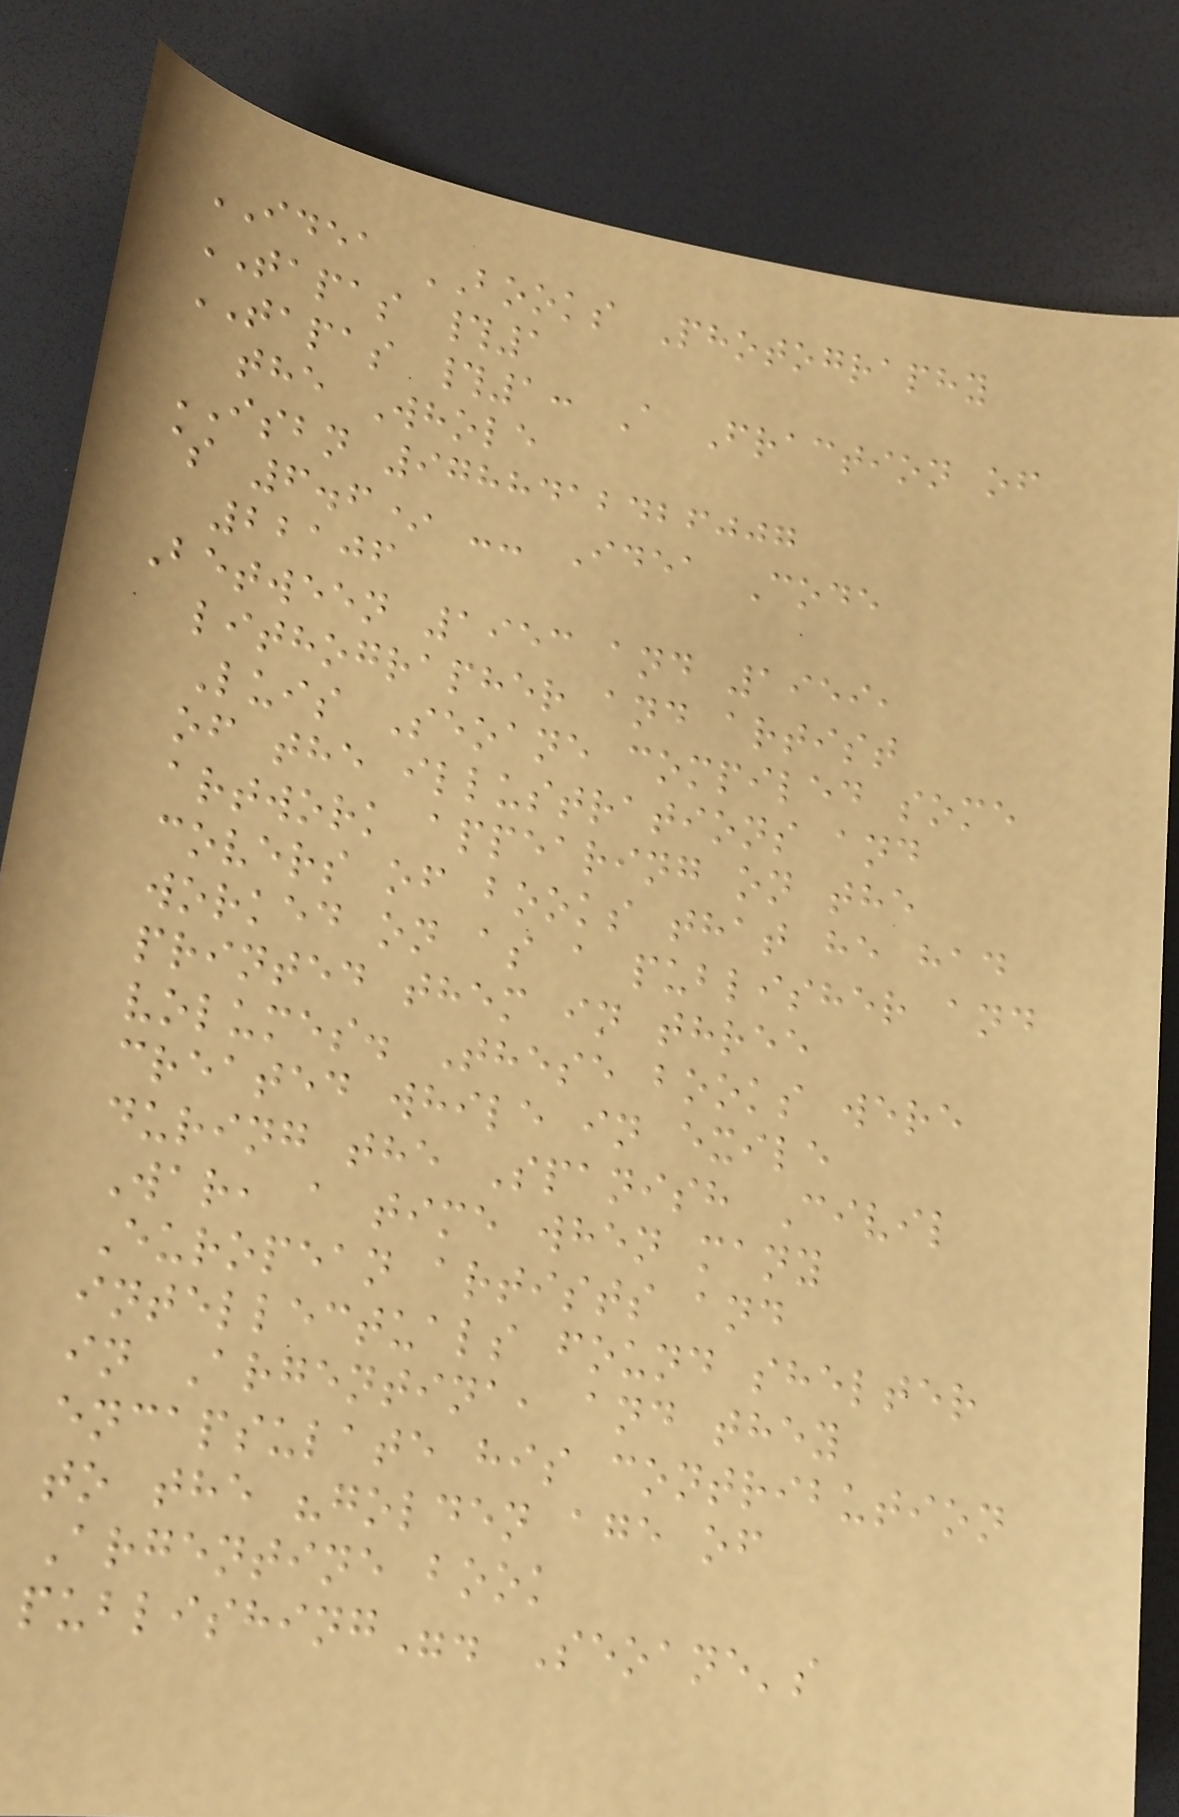IDEA BOOKS Photography
TAPAS #1
TAPAS #1: A Fraction of
the Whole
ISBN 9788412426007
$ 6.6* -- Idea Code
22106
Between 1953 and 1959,
lithographer and artist
Luis Seoane compiled some
of the illustrations and
artwork appearing on the
covers of books that he had
worked on as a publisher and
printed them in three
volumes. These books were
created while in exile
during the Spanish Civil
War, a time when many
European artists and
intellectuals found shelter
in Argentina, and they
encapsulate his contribution
to the "golden age of
Argentine book
publishing". Seoane's
